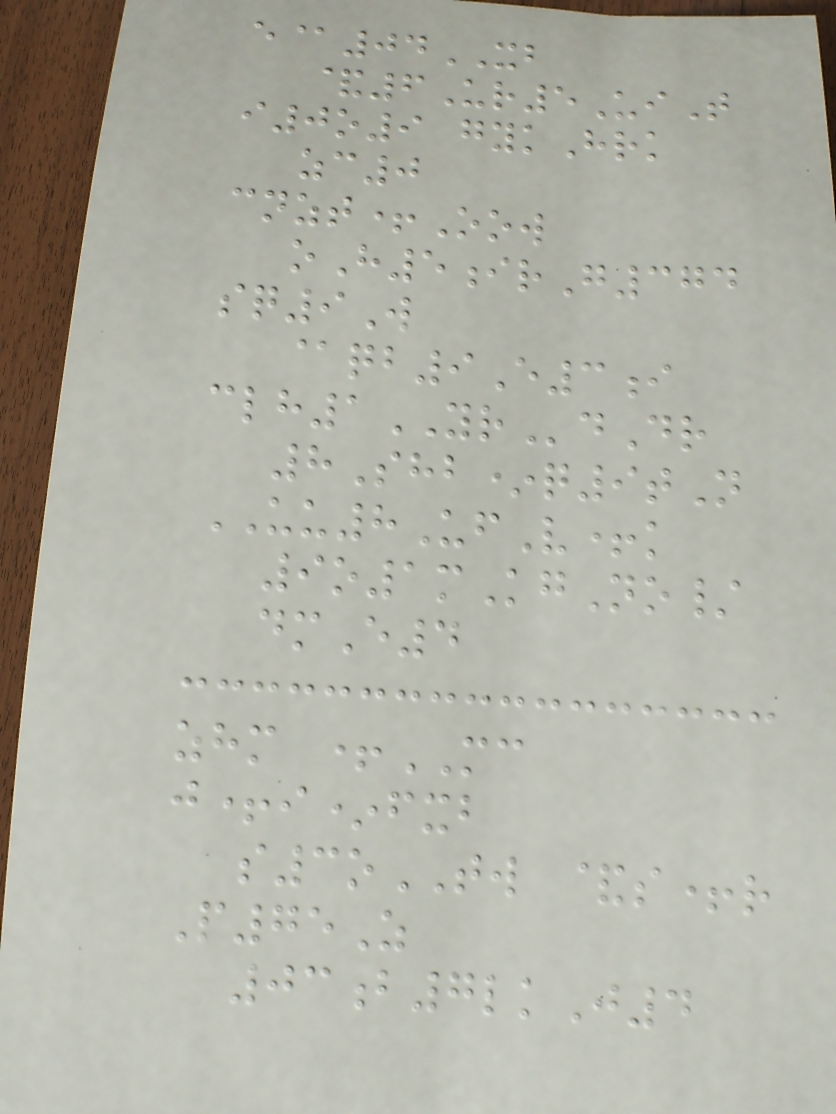e@04XB
&6Ur5UiT
i0o9 gykHrk
zc0
cnzt+Oow
oH5irG374
sq9W
@qb9E3i
clh1YRdDr
8Shb*q9tN
UU8UfV+k
9o1mKgNo/
dmE4
zhm +MC
j+i*fxb
s3oTW &s+r
P75Z
03b7lkJ4
